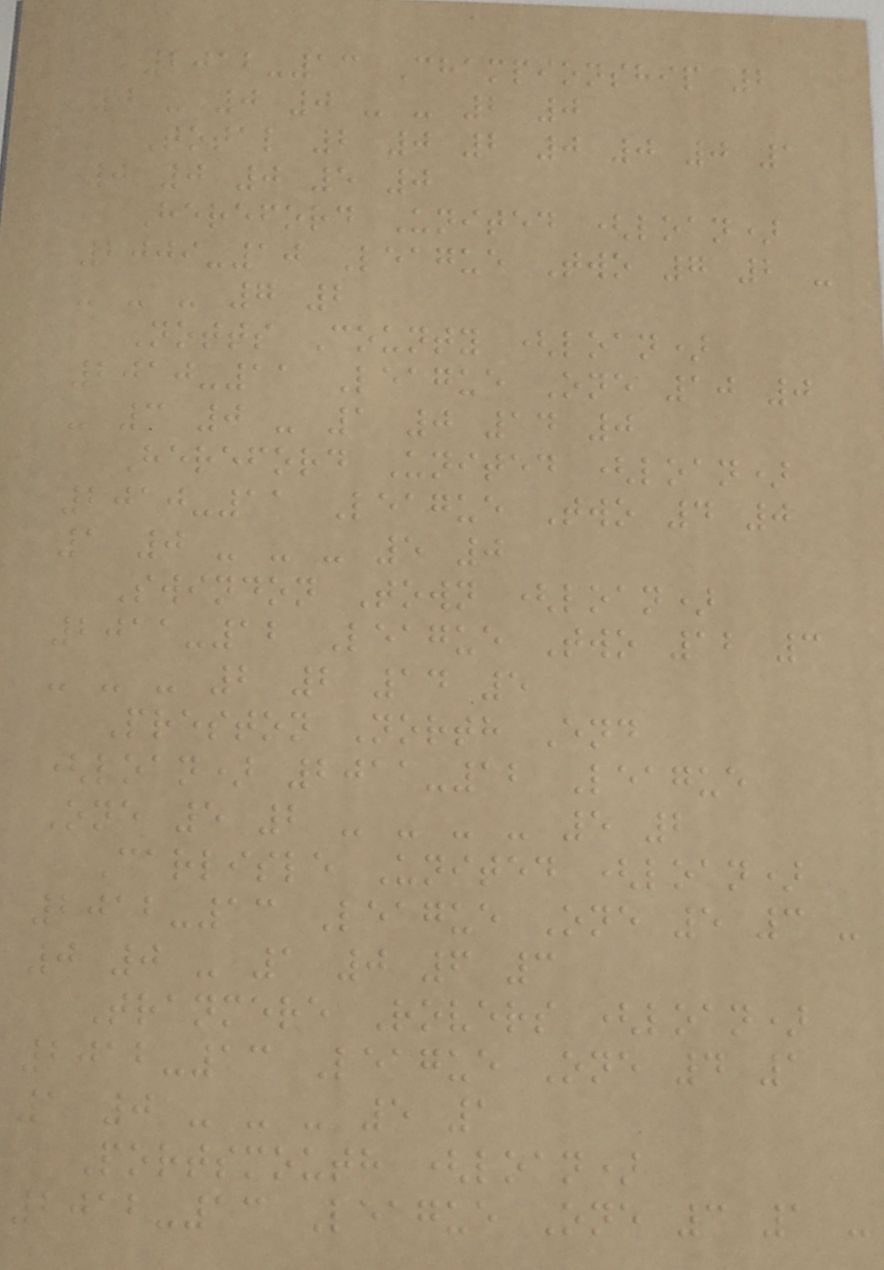2012-13 Championship 2
0 - 0 0 - - 2 0
Total 2 0 2 0 0 0 1
0 0 0 5 0
Hereford United (loan)
2009-10 League Two 7 2 -
- - - 7 2
Notts County (loan)
2010-11 League One 10 0
- 3 0 - 1 0 14 0
Hereford United (loan)
2010-11 League Two 4 0
1 0 - - - 5 0
Swindon Town (loan)
2011-12 League Two 12 3
- - - 2 2 14 5
Preston North End
(loan) 2011-12 League
One 5 2 - - - - 5 2
Carlisle United (loan)
2012-13 League One 5 3 -
0 0 - 1 0 6 3
Tranmere Rovers (loan)
2012-13 League One 4 1
1 0 - - - 5 1
Portsmouth (loan)
2012-13 League One 3 1 -
